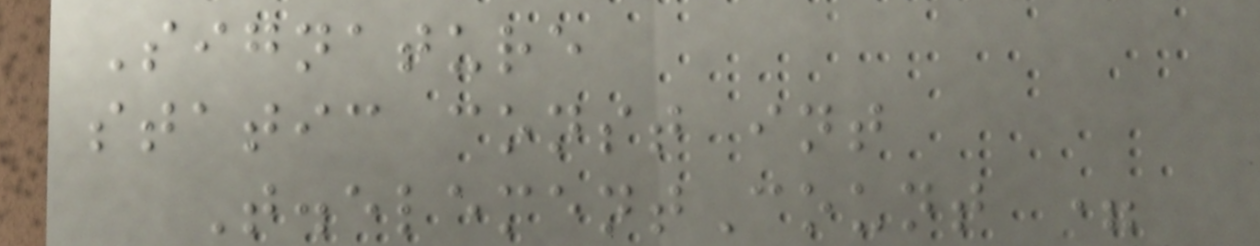Signature
static const int
T.elementCount =
